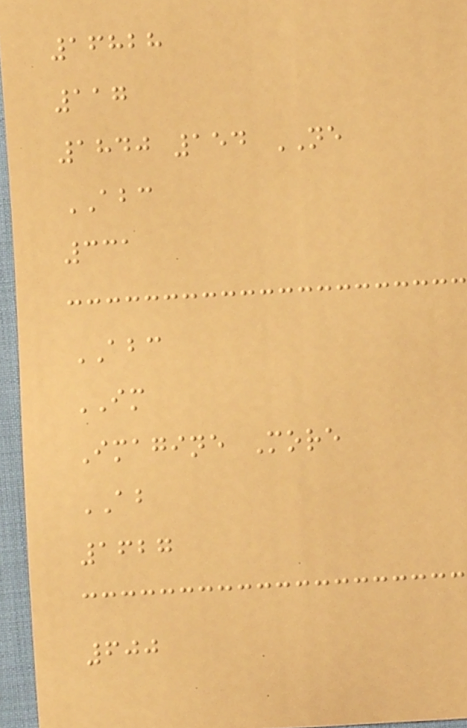16828
117
1840 154 NE
ABC
331
ABC
IM
Imagine More
AB
1627
600
